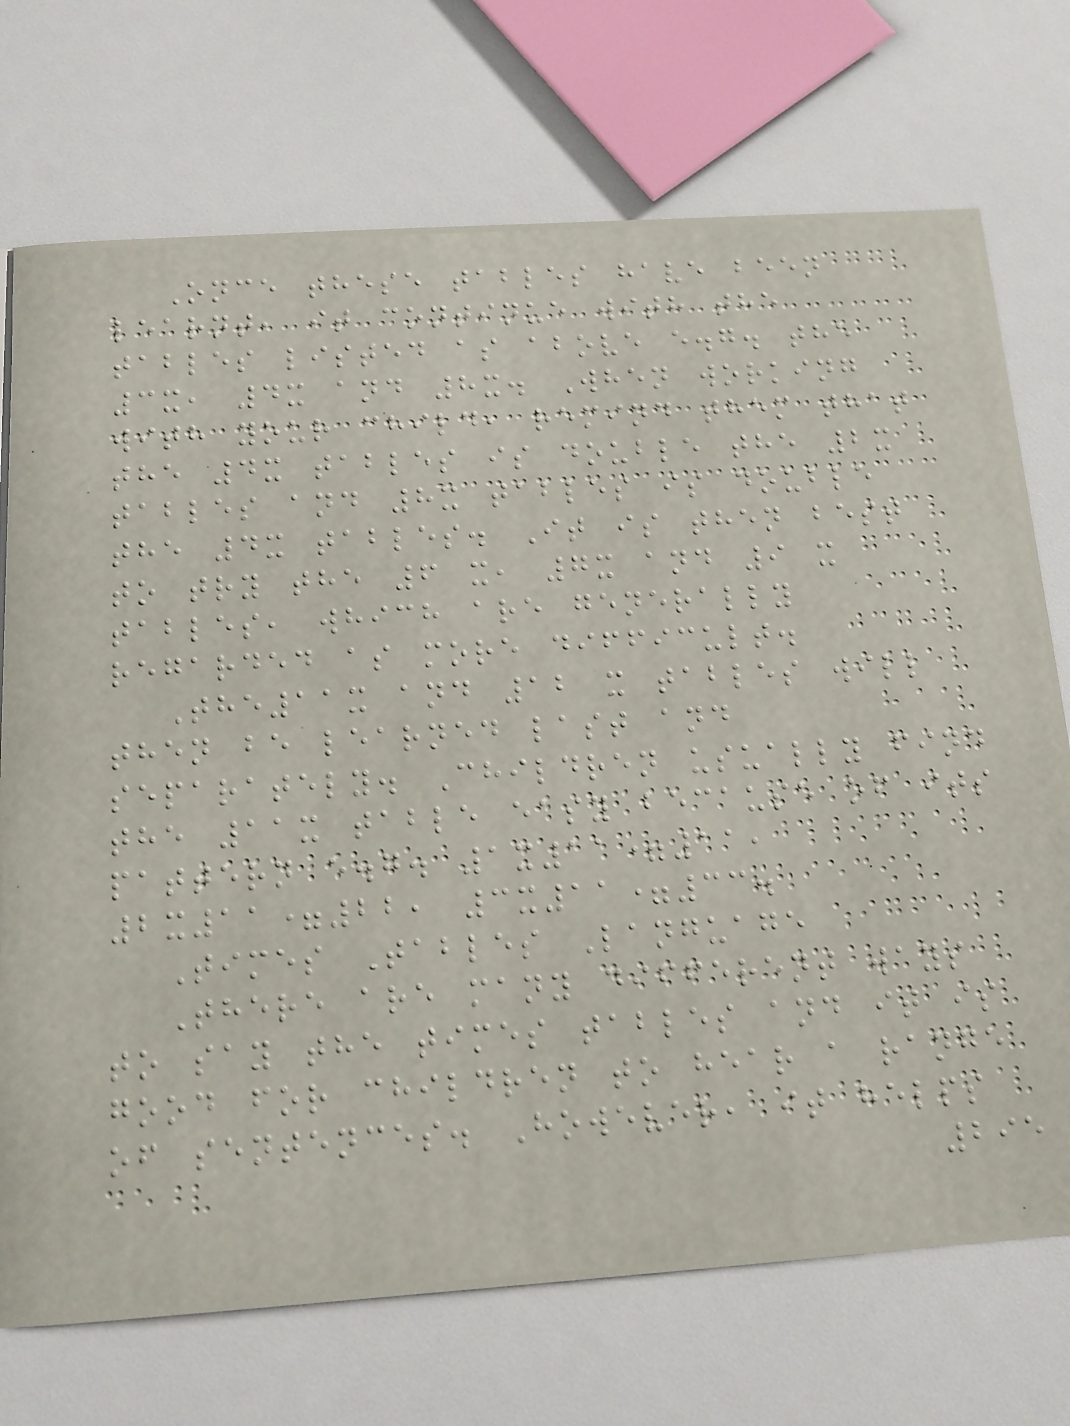Once these tables have been
learnt, it continue with the
tables listed as above e.g. the
3x, 4x and 8x. When working
with your child, remind them that
the 4x tables is double the 2x
tables and 8x tables is double
the 4x tables. It is then best
to try the 6 x, 7x and 9 x
tables, which are generally
regarded as more difficult.
The11x and 12 x tables will
then be learned last and
separately. Children usually find
the 11x table easy because of its
pattern e.g. 1x11=11,
2x11=22, 3x11=33.
Times Tables Language
There are many different ways
to say the times tables and it is
good for children to hear a range
of sentences. However, it helps
295
